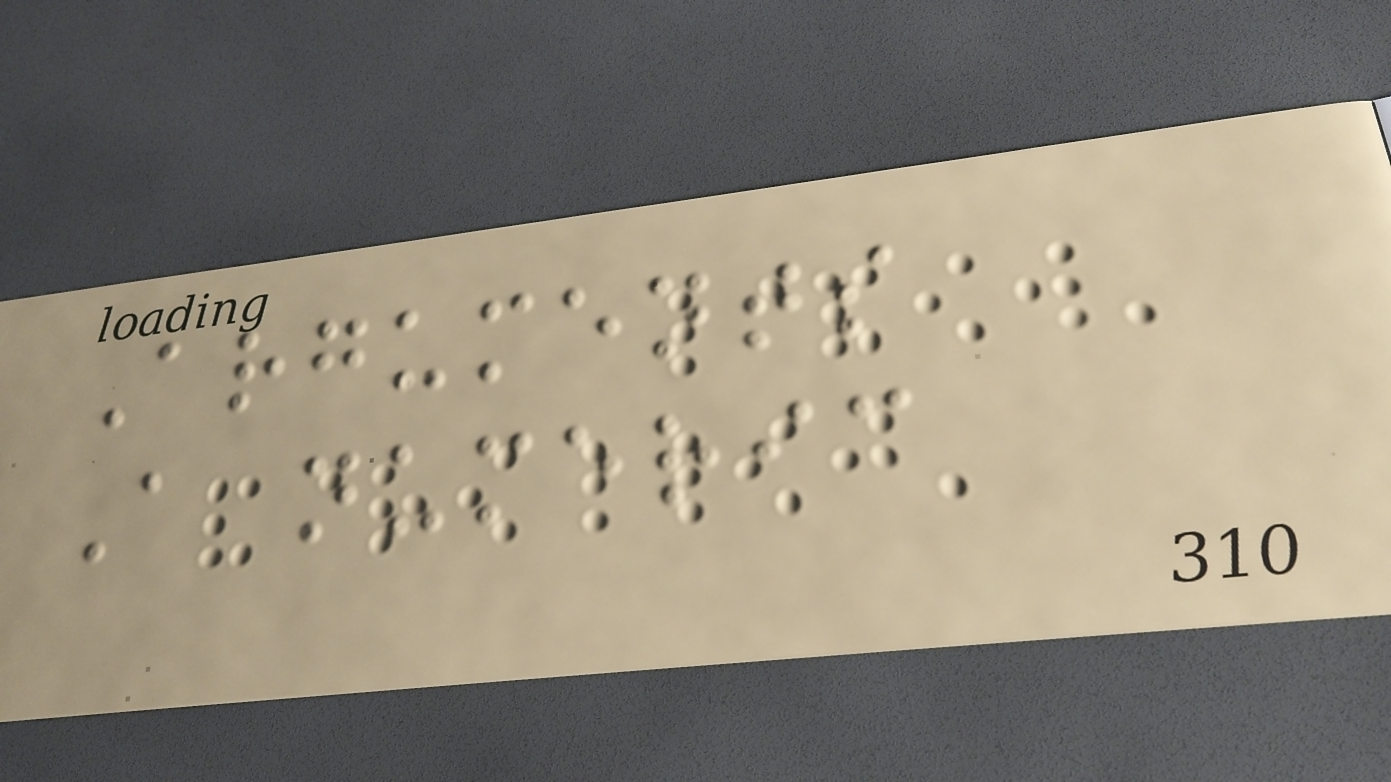Arguments
A numeric
